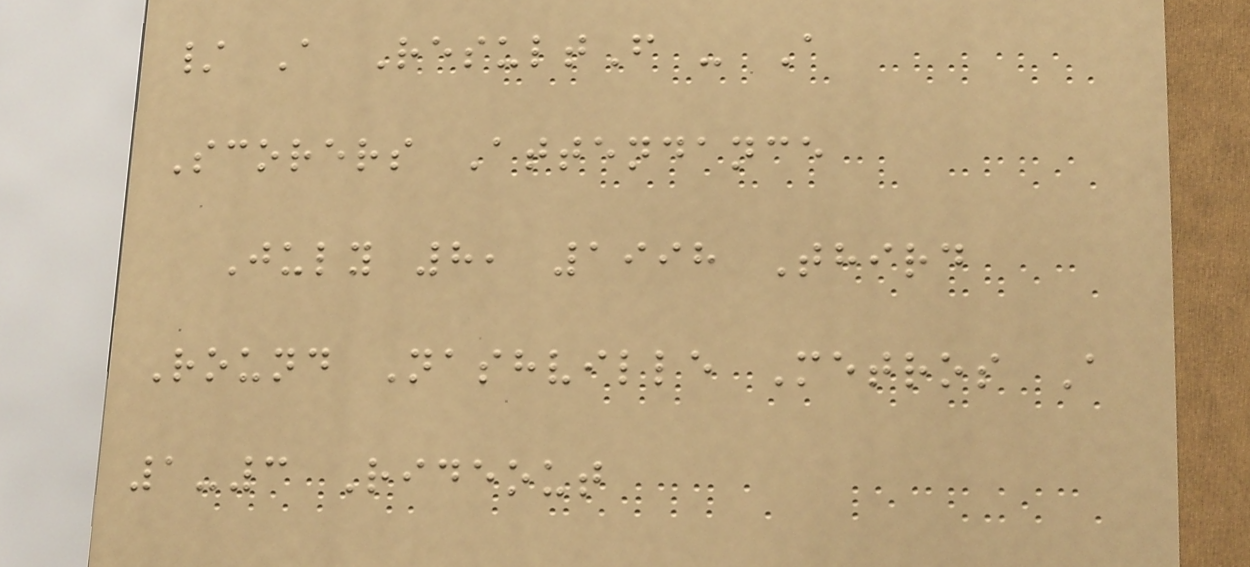/ A ResultF - A
Scorers Attendance
July 8, 1998 Third
Round Nashville Metros A
1-3 Rideout
